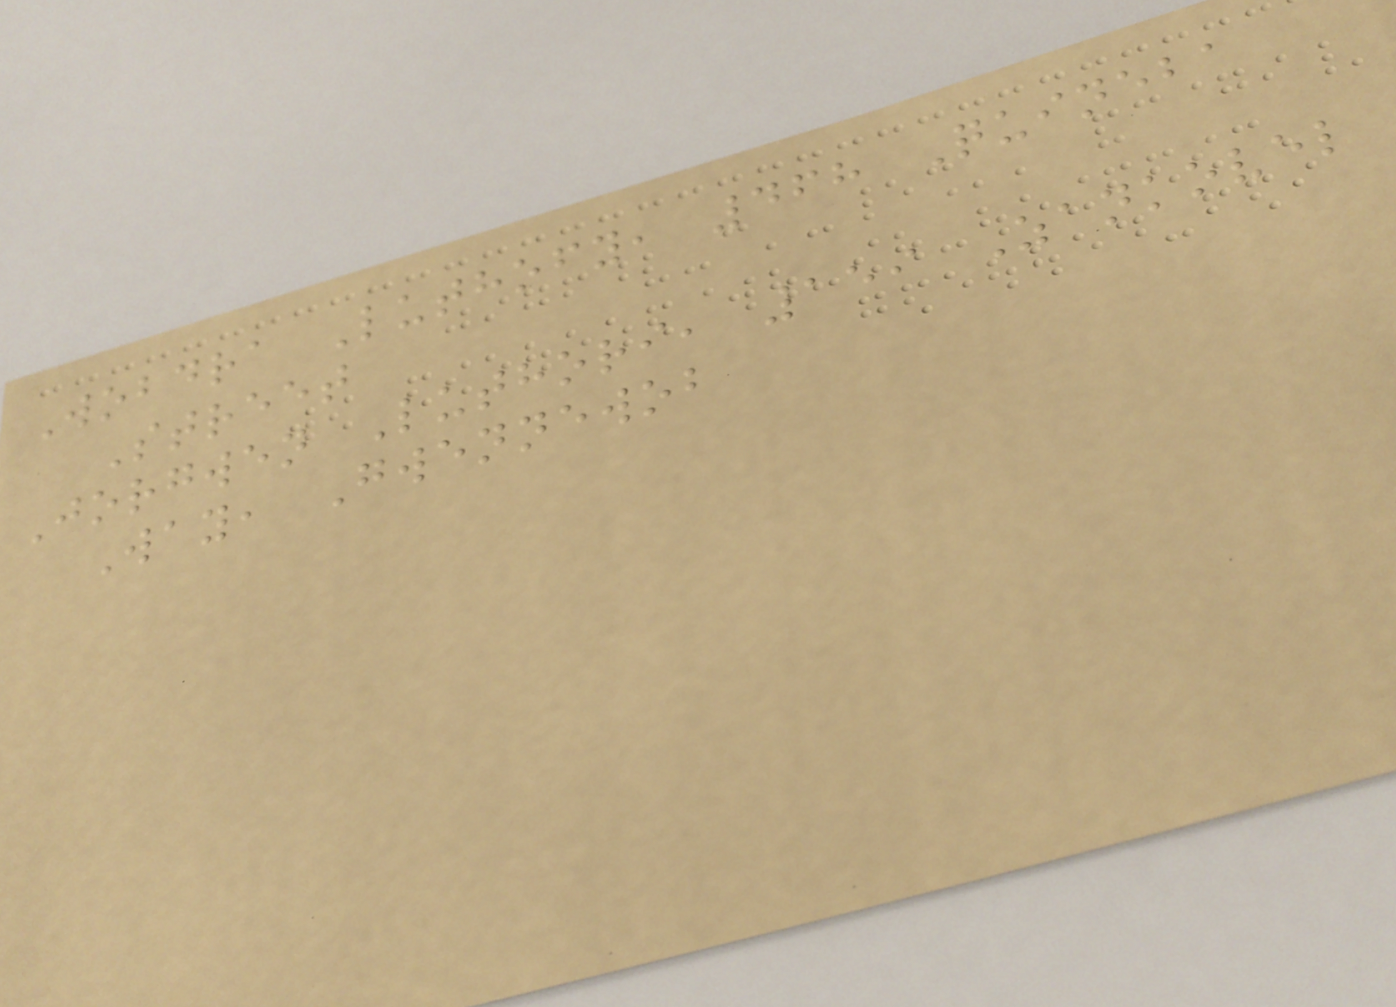Wobdra Luthofy, 468 Quineba
Street
Jorgwen Luthori, 159 Zankovel
Way, Gwennewob
